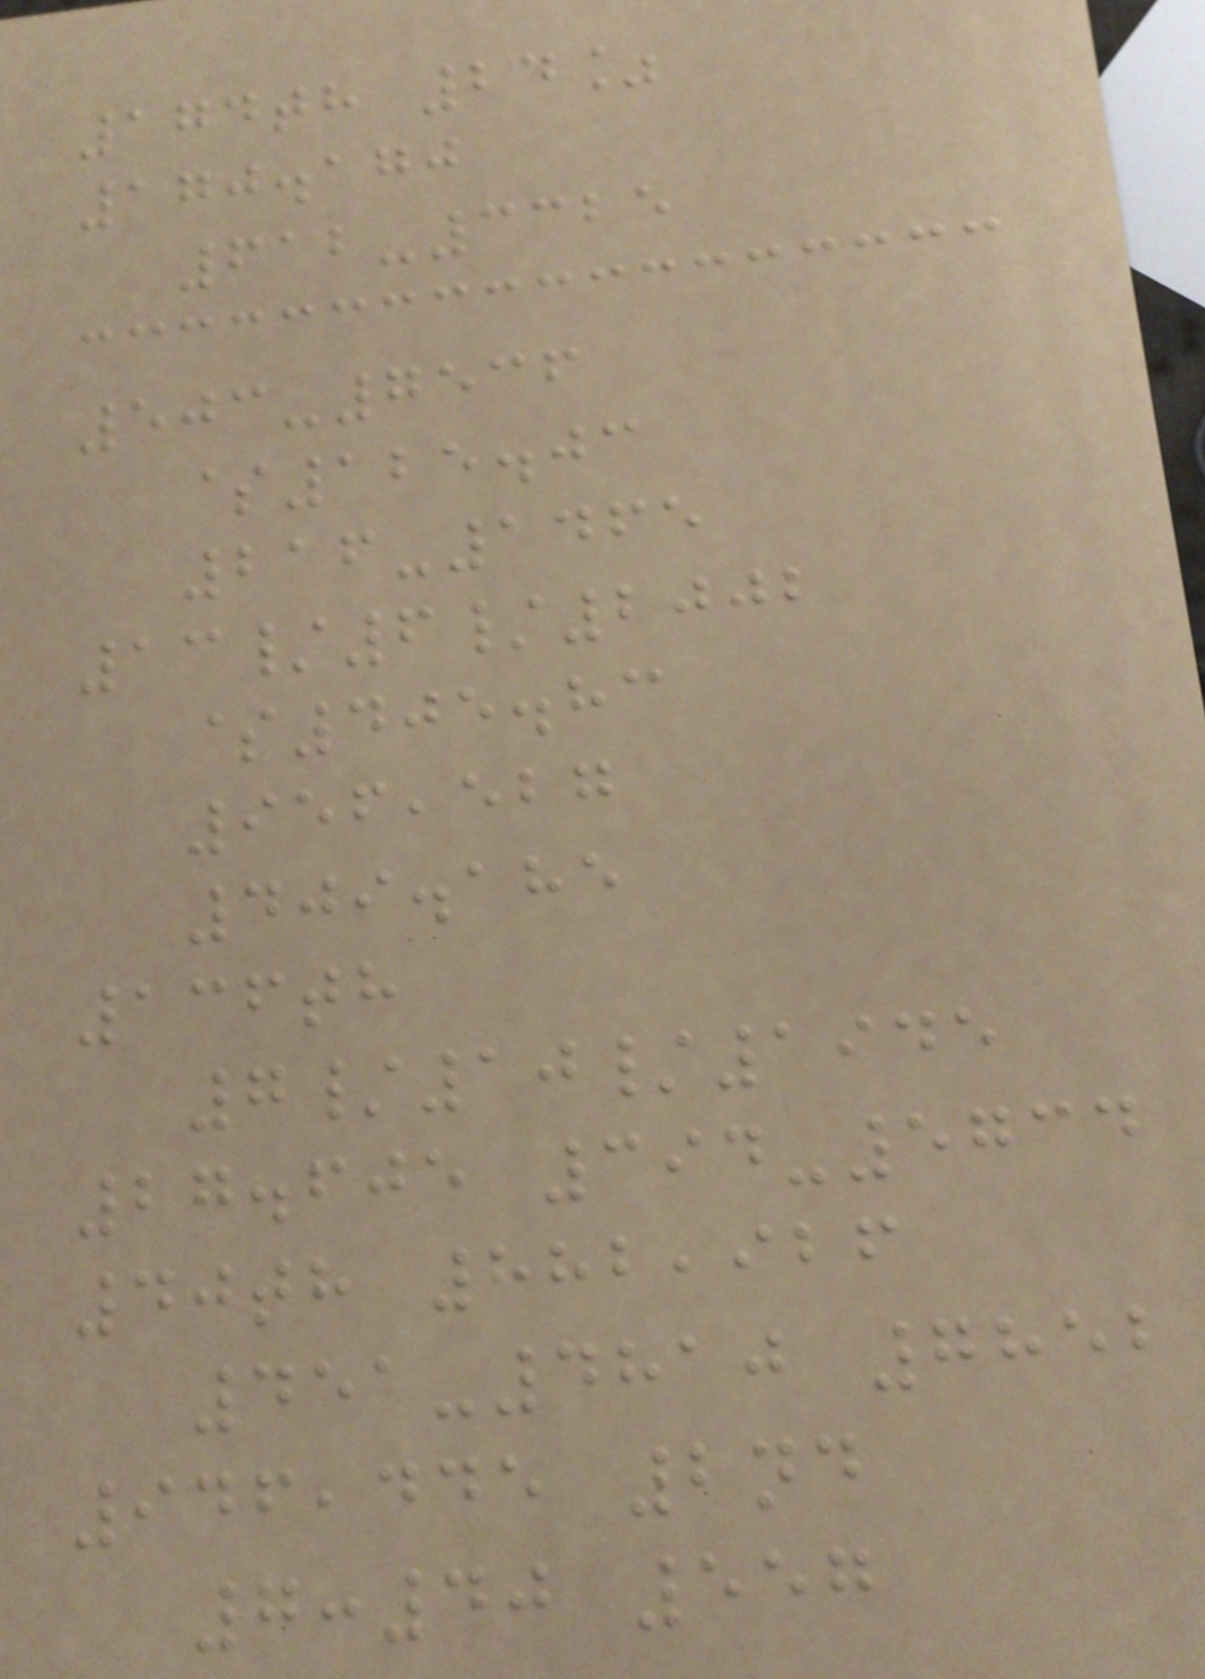174th 24%
170.170
612-3325
503-7536
$125.03
216-1465
13/6/2002
$405.83
956,527
409.185
136th
7/10/1945
27.605 394-5734
40th 882,926
451-4810 7852
946,445 2nd
7:40 557
